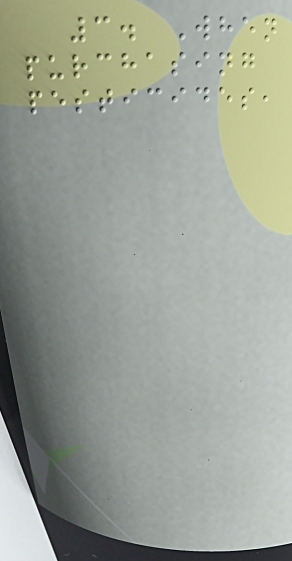3. When
purchasing
pesticides,
